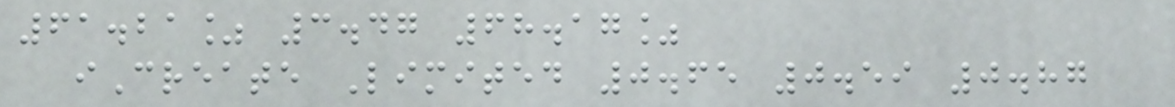61.21% 3.47 68.17%
iCreate Limited 0.65 0.59 0.87
